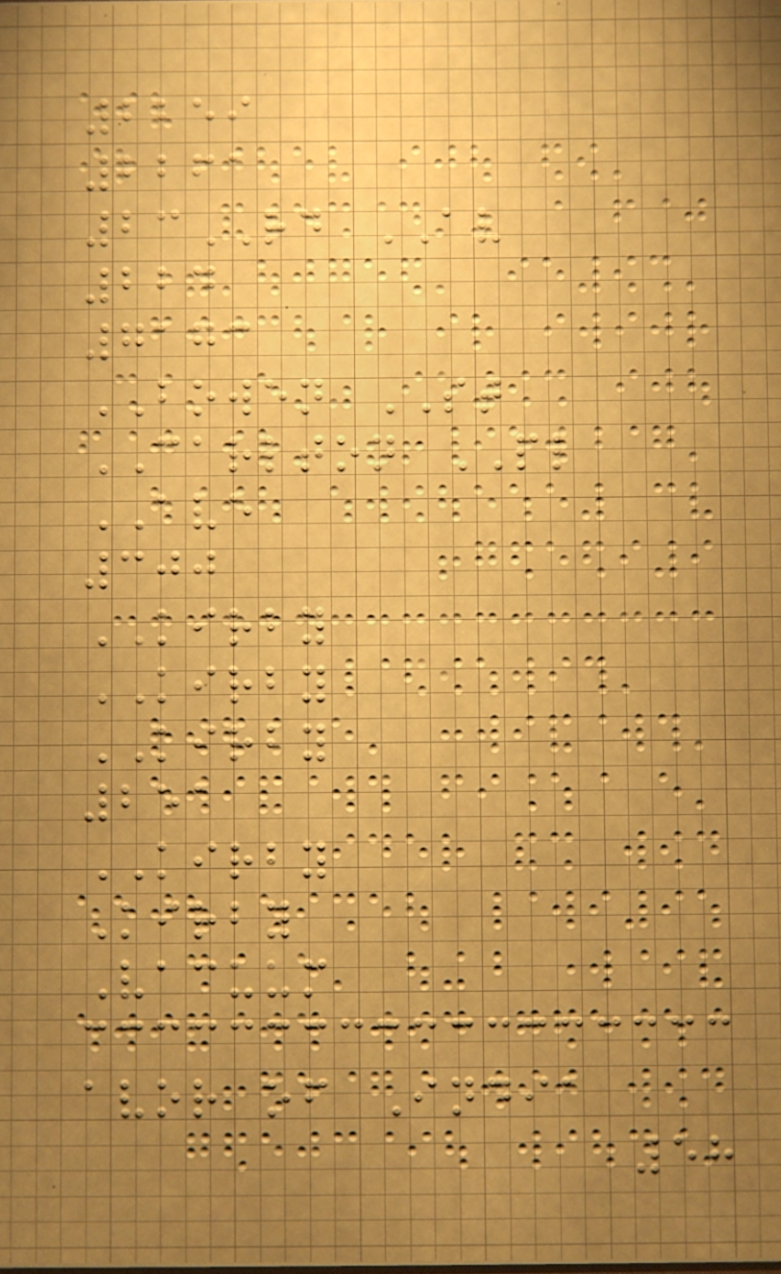2259
2261
23RD AV
224
7173
BOWEN ST
CARLTON PL
AVE
300
KIRBY
KIRBY
KIRBY
251
KIRBY
Kirby
Vacuum
avor of India
58
